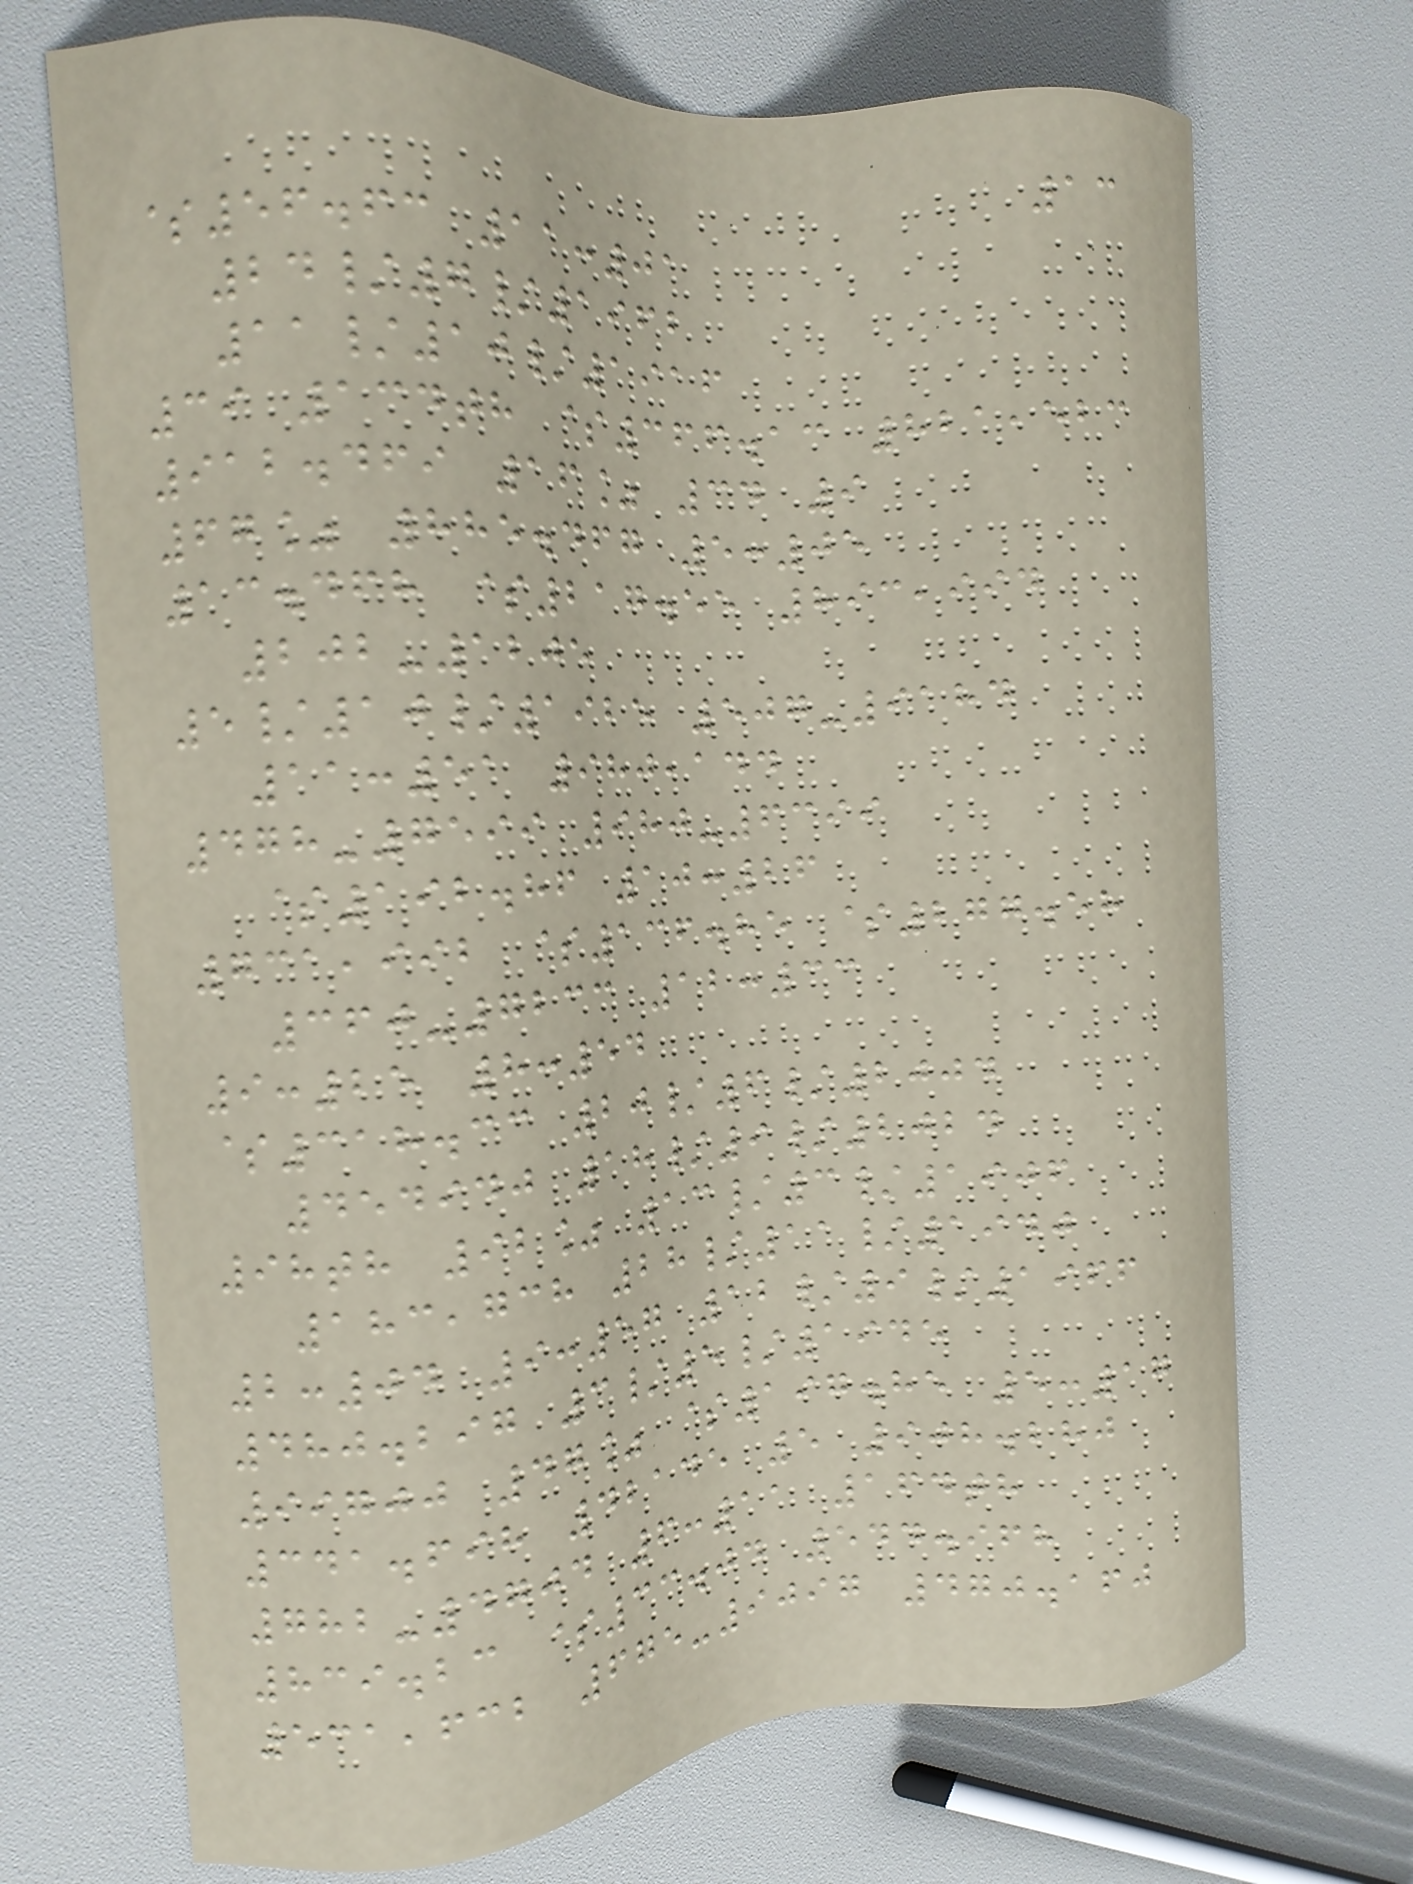13
$56.63 11:01
24/7/1962
11/10/1916
39 134th $366.13 821,523
912.469 16% 34 9
67% 885.467 5:05
13.468 $217.55 893,994
202-1205
5/10/1925 507-9184
11:51 980,144
478-7599 980-6399
$192.86 10:26
731,992 $136.85 $277.58
360-7233 12:33
9:25 8:54
$318.33 20/6/2004
454940 18/9/2024
98th 92% 13/3/1906
183,738 28/11/1940
2:04 9:57 12/9/1966
480.297 3/5/1945
99700 47% $197.85 5:17
341.698 42145 5 908.280
782-4704 6:11 164th
839.23 $33.04 544.968
531,632 675-9097 470.160
